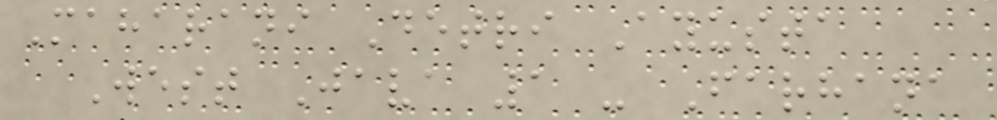Maharani Detri Ayusta
West Java 1 - Farhana
